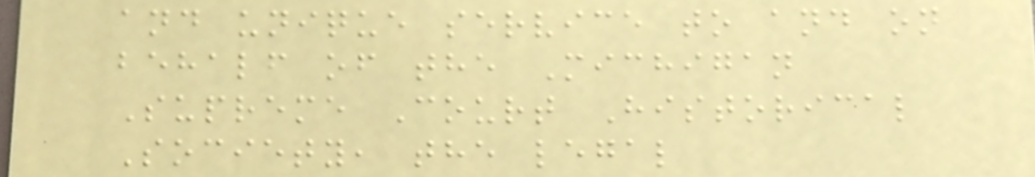and unique service to and on
behalf of the Michigan
Supreme Court Historical
Society, the legal
